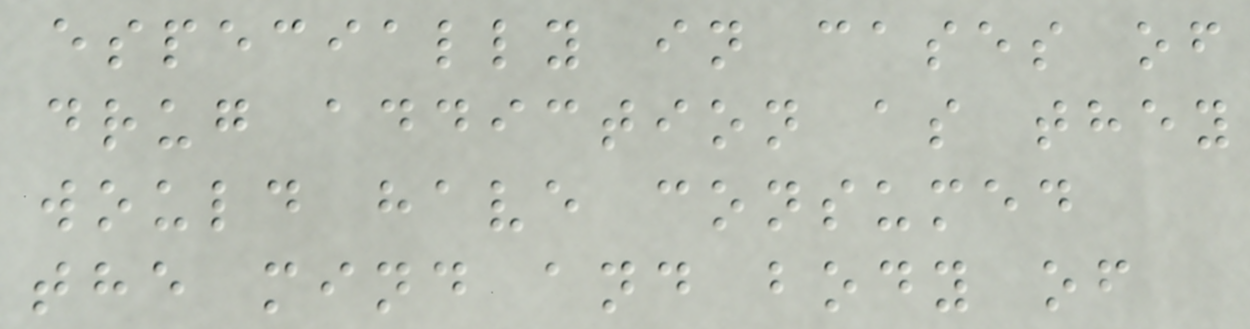especially in cases of
drug addiction as they
would have consumed
the mind and body of
